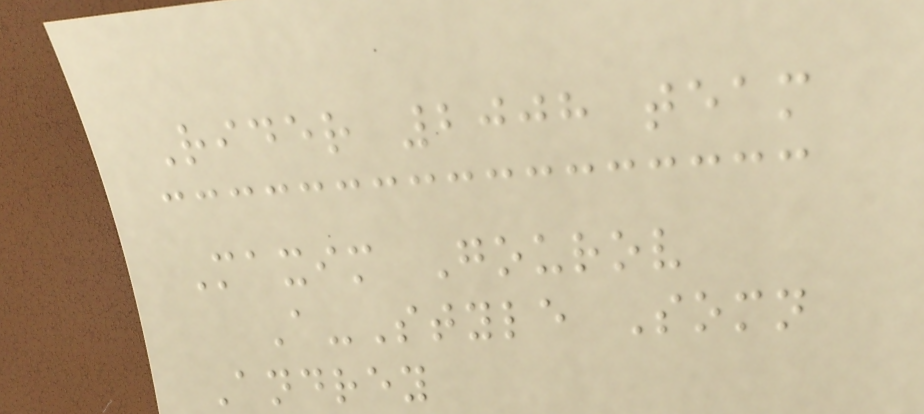Rider 2008 team
Maxim Gourov
A-Style Somn
Andrey
